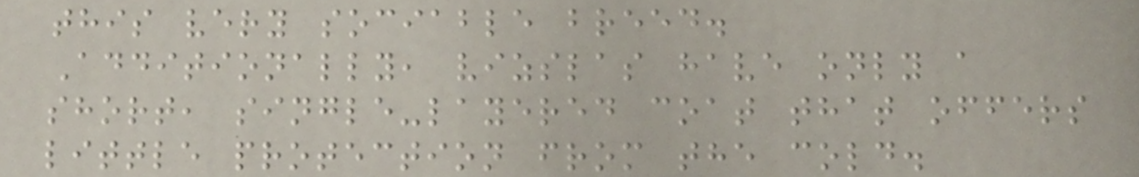this very sociable breed.
Additionally, vizslas have only a
short, single-layered coat that offers
little protection from the cold.
